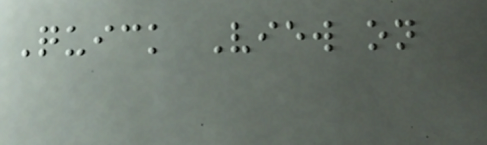Quick View on
